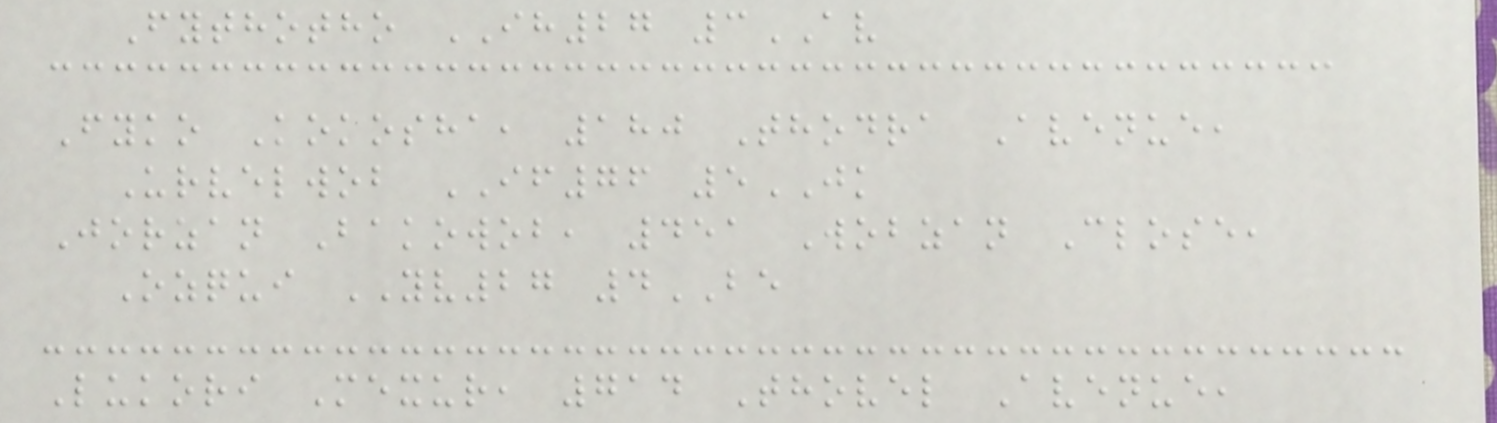Fythotho IH27 3AV
Fyko Kokosha, 180 Thodra Avenue,
Urvelwob IF76 5JK
Jorzan Bakowob, 451 Wobzan Close,
Ozqui YV27 4BE
Lukori Mexur, 714 Thovel Avenue,
